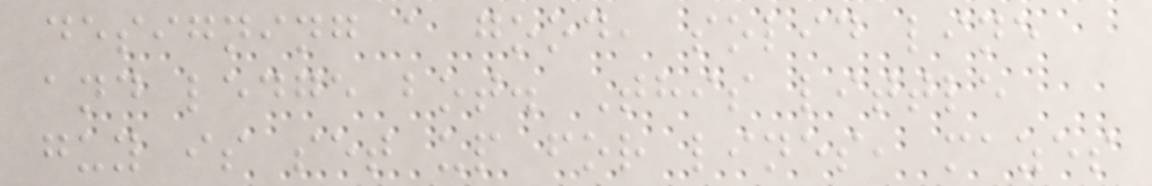designing a good, solid line
and ledge bot. This little
guy is set up for lines, mazes
